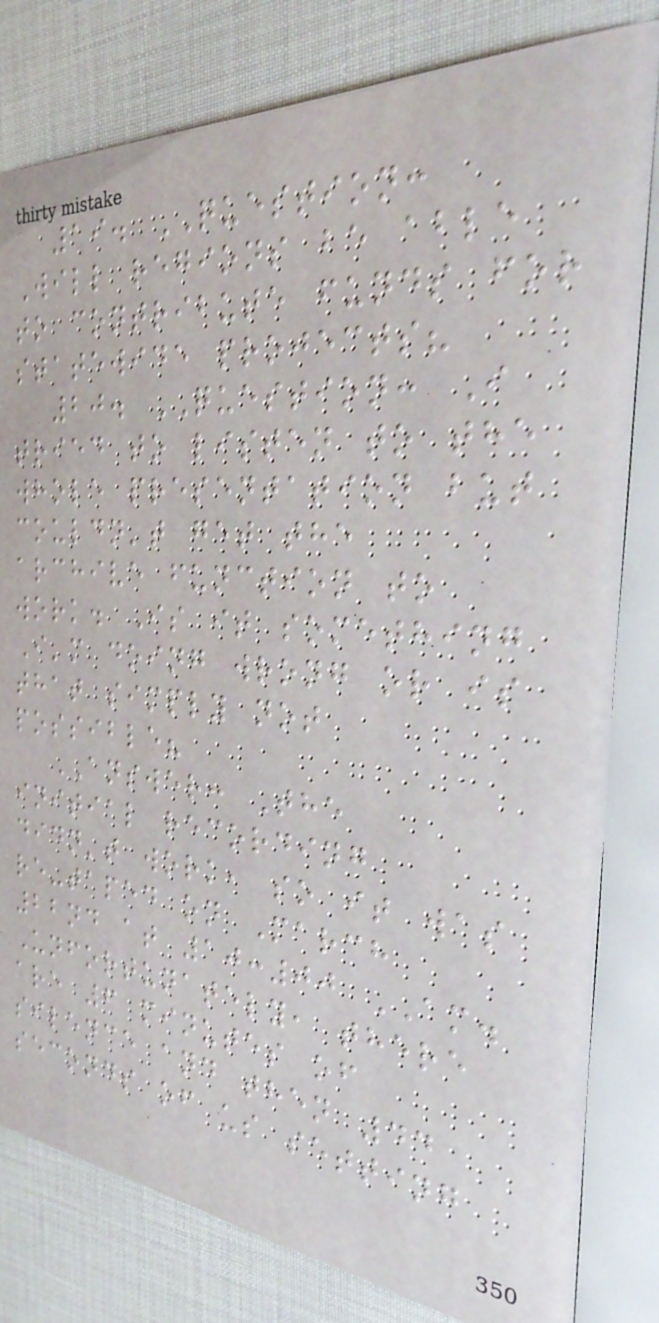19. QUESTION:
Will regions be able
to contribute funds for
statewide projects?
20. QUESTION: I
tried to listen to the
whole presentation but
couldn't get the
archive function to
work. Is it something
I'm doing wrong or is
that simply not
possible?
ANSWER: The
initial recording
didn't work, so it was
re-taped on March
22nd at 10:00 AM.
Unfortunately, there
are 6 minutes of
silence and then 44
seconds of us setting
